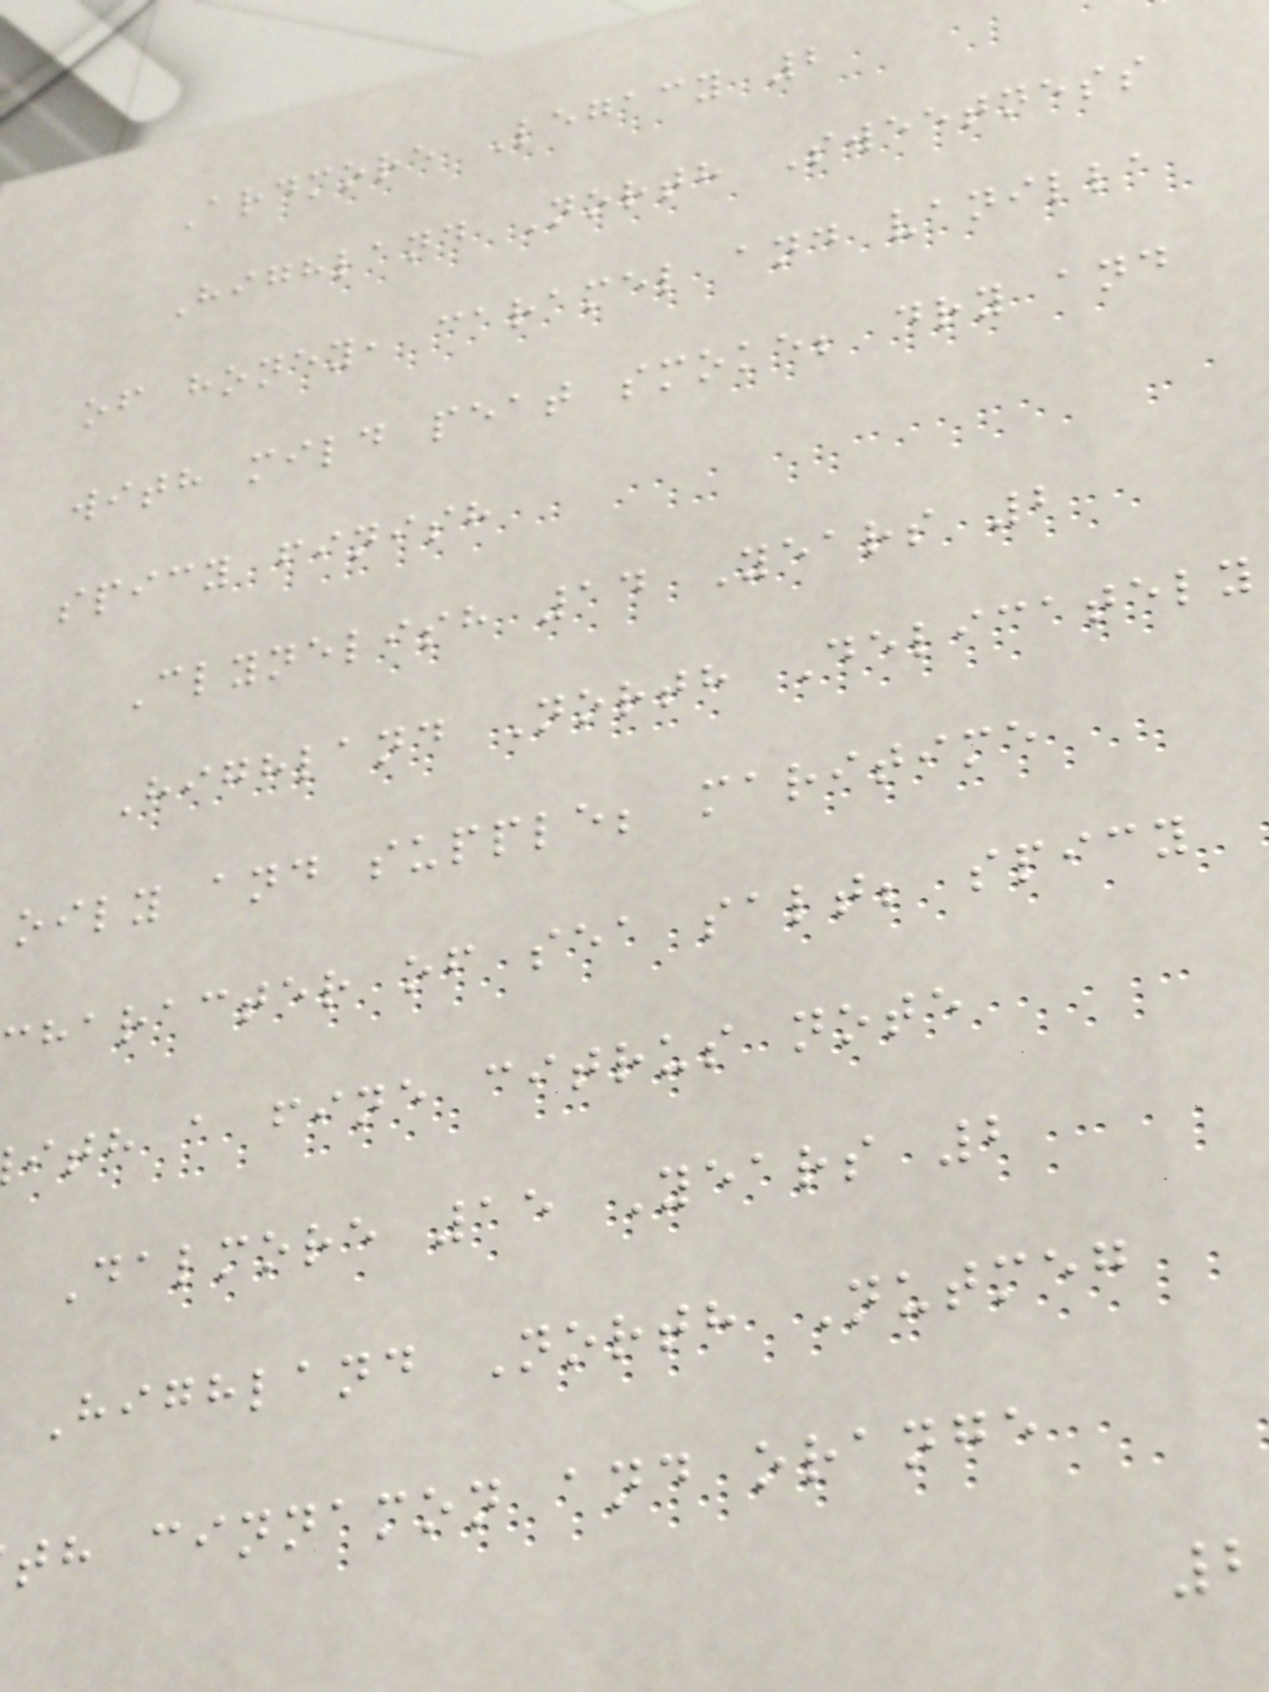Ardmore Legacy 2
Highland North Sweetness
of honey, caramel and vanilla
with mild peat smoke; dry and
spicy finish
Clynelish 14 Years 2
Highland North Delicately
oily and supple; maritime
haracter of sea salt; spicy
ith a fine citrus note
Dalmore 15 Years 2
Highland North Nutmeg
th cinnamon and orange
